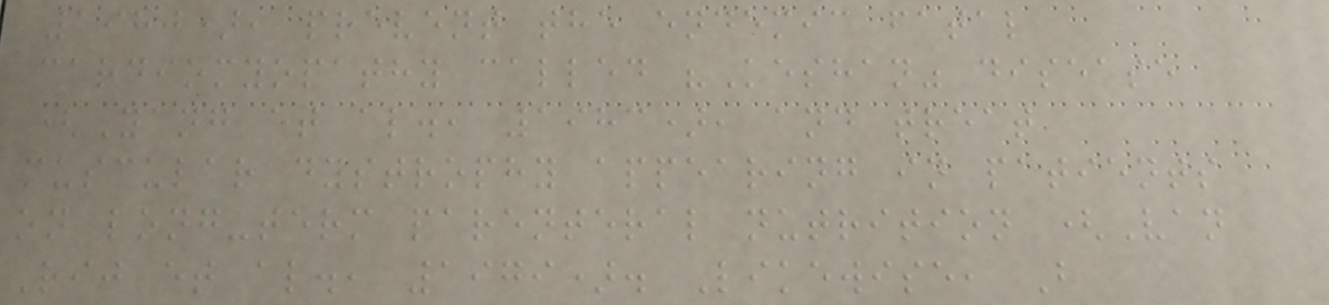1980), prevent the endemic fatal
cardiomyopathy called "Keshan" disease
(Yang et al., 1983), and treat
muscular dystrophy appearing in patients
on long-term parenteral nutrition (Van
Rij et al., 1979). Likewise, B
